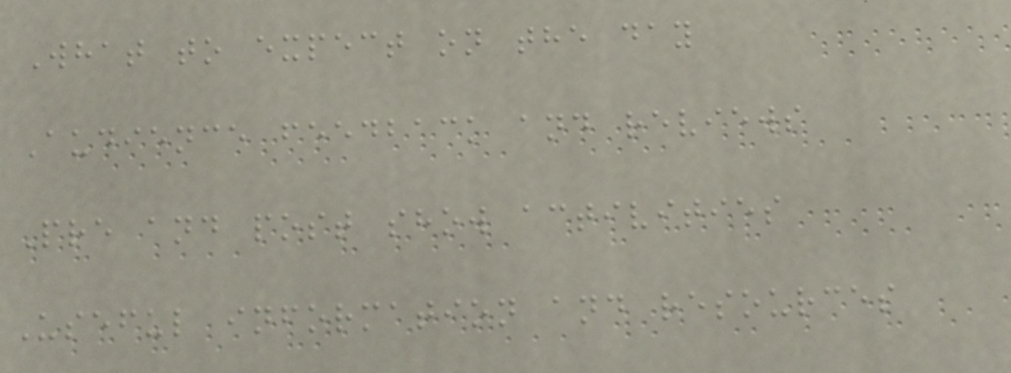What to expect on the day
Audience feedback and reviews
Pre and post show activities
Useful information and resources
